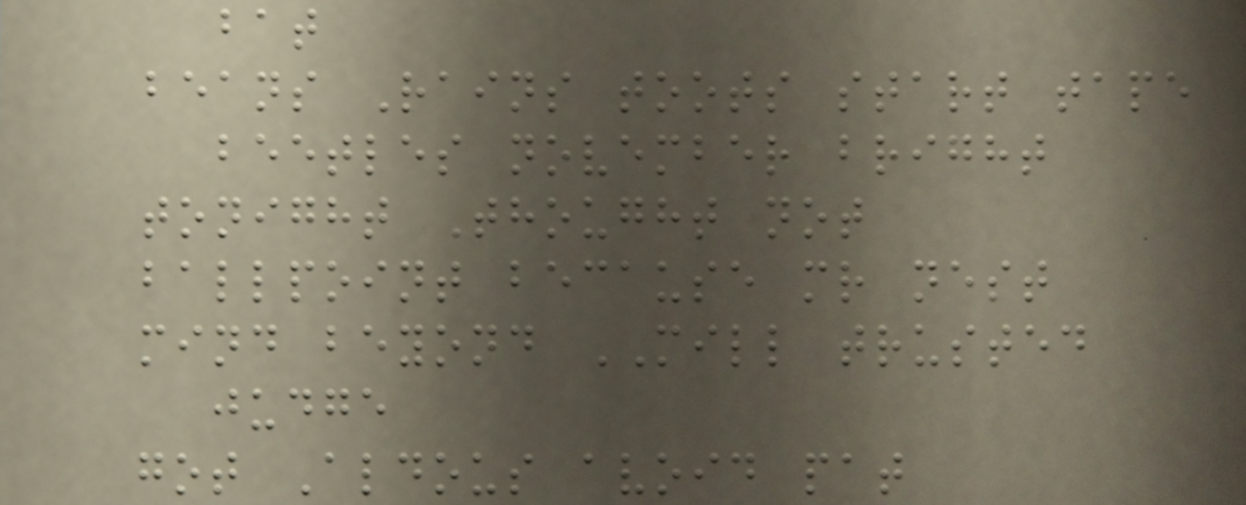bat
beans Rains toots start tape
beetles november bright
tonight Thought not
ballpoint because mr nest
mind beyond MILL trusted
judge
got Aldous avoid pat
